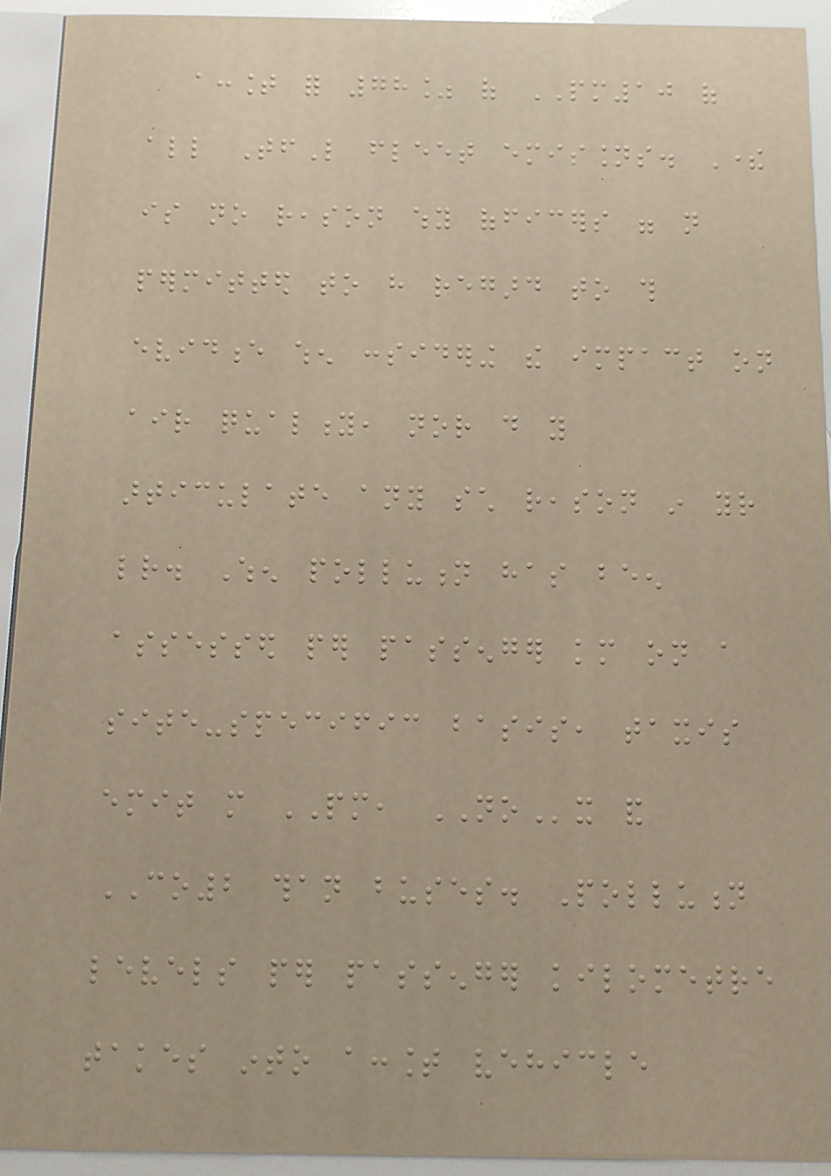account for 78% of PM10 of
all TfL fleet emissions. There
is no reason why officers were not
permitted to have regard to this
evidence when considering the impact on
air quality, nor do you
articulate any such reason in your
letter. When pollution has been
assessed per passenger km on a
site-specific basis, taxis
emit more PM, NOx and
CO2 than buses. Pollution
levels per passenger kilometre
takes into account vehicle
